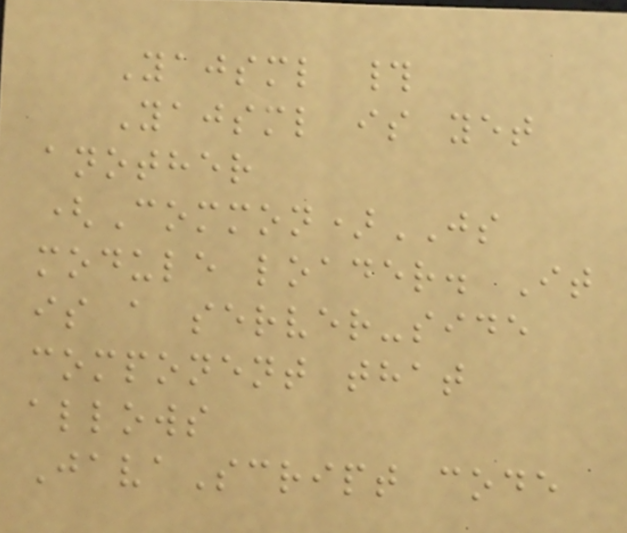Yajsml #
Yajsml is yet
another
(Common)JS
module loader. It
is a server-side
component that
allows
JavaScript code
